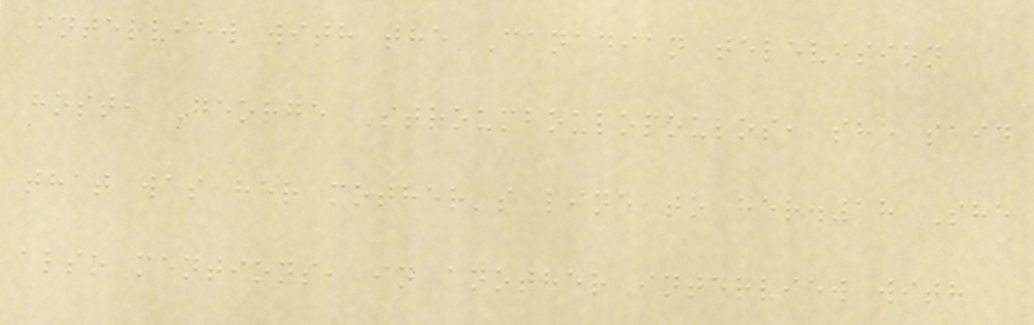interview with the Canadian television
host, George Stroumboulopoulos, she said
that was her mother's line to her.18 She
also mentions, in another interview with
